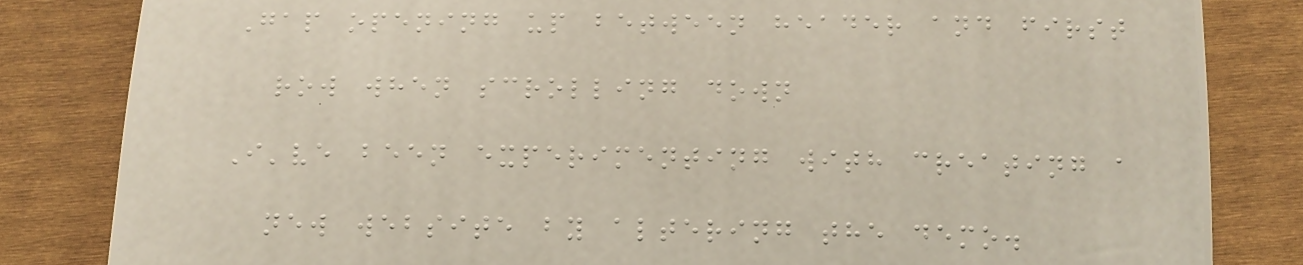Gap opening up between header and first
row when scrolling down
I've been experimenting with creating a
new website by altering the demo.
